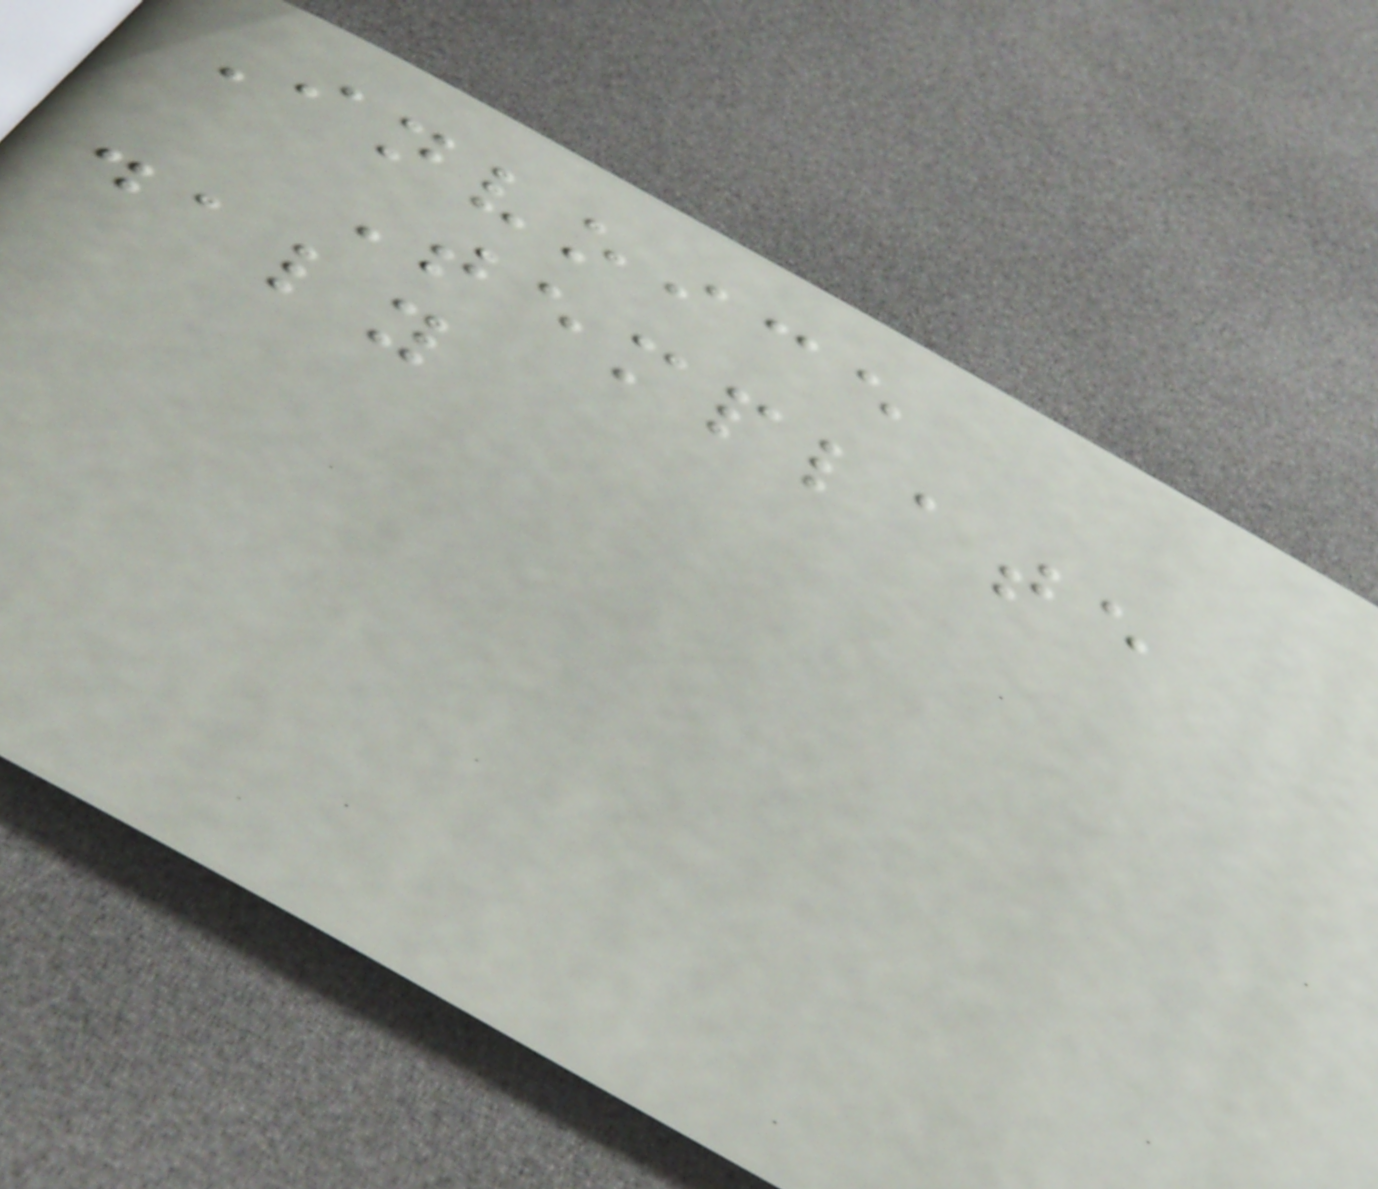Invoice
Template
daly
